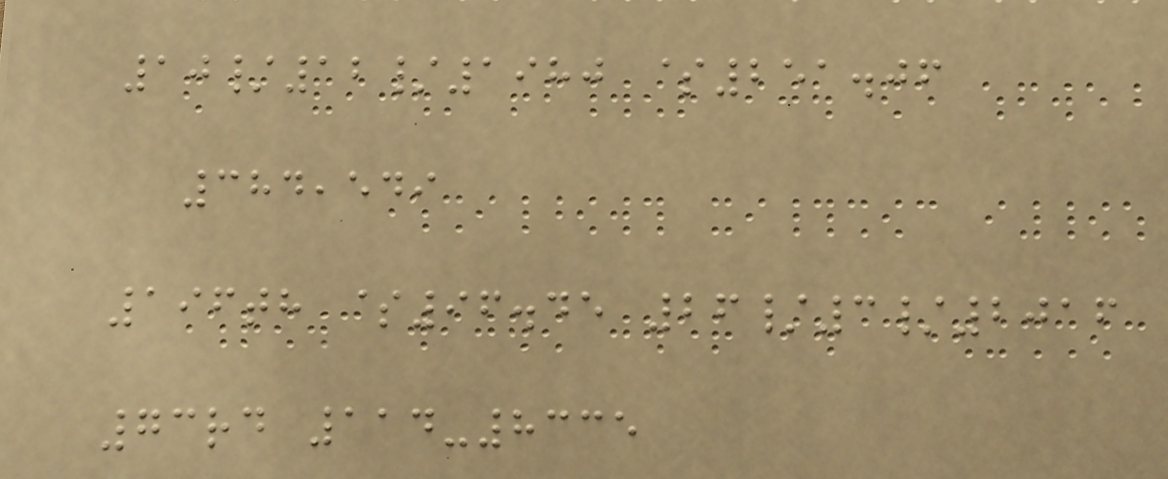10/12/1980 $251.06
384,549
196th $96.45 26/3/2016
73rd 114-8335
